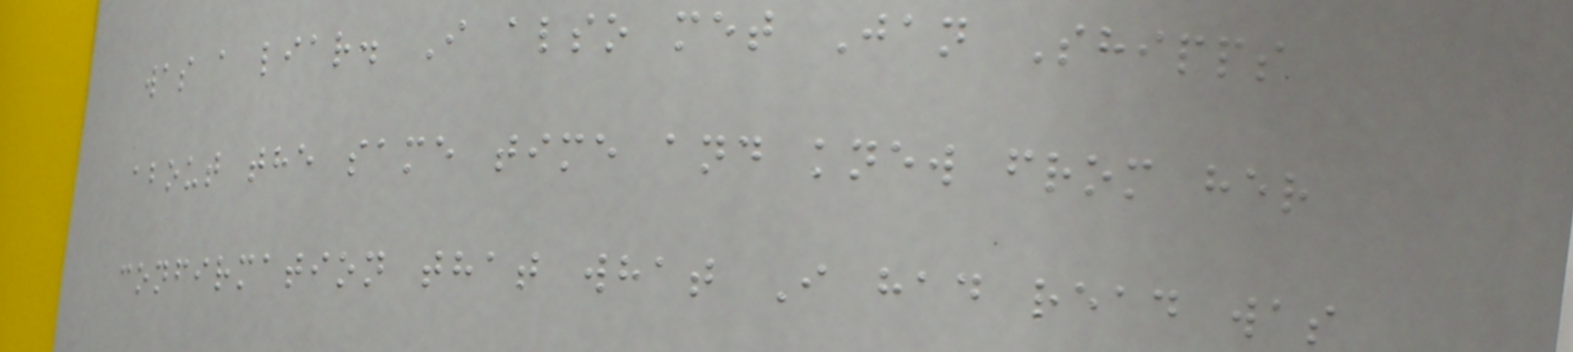was a liar. I also met Jan Shipps
about the same time and knew from her
confirmation that what I had read was
